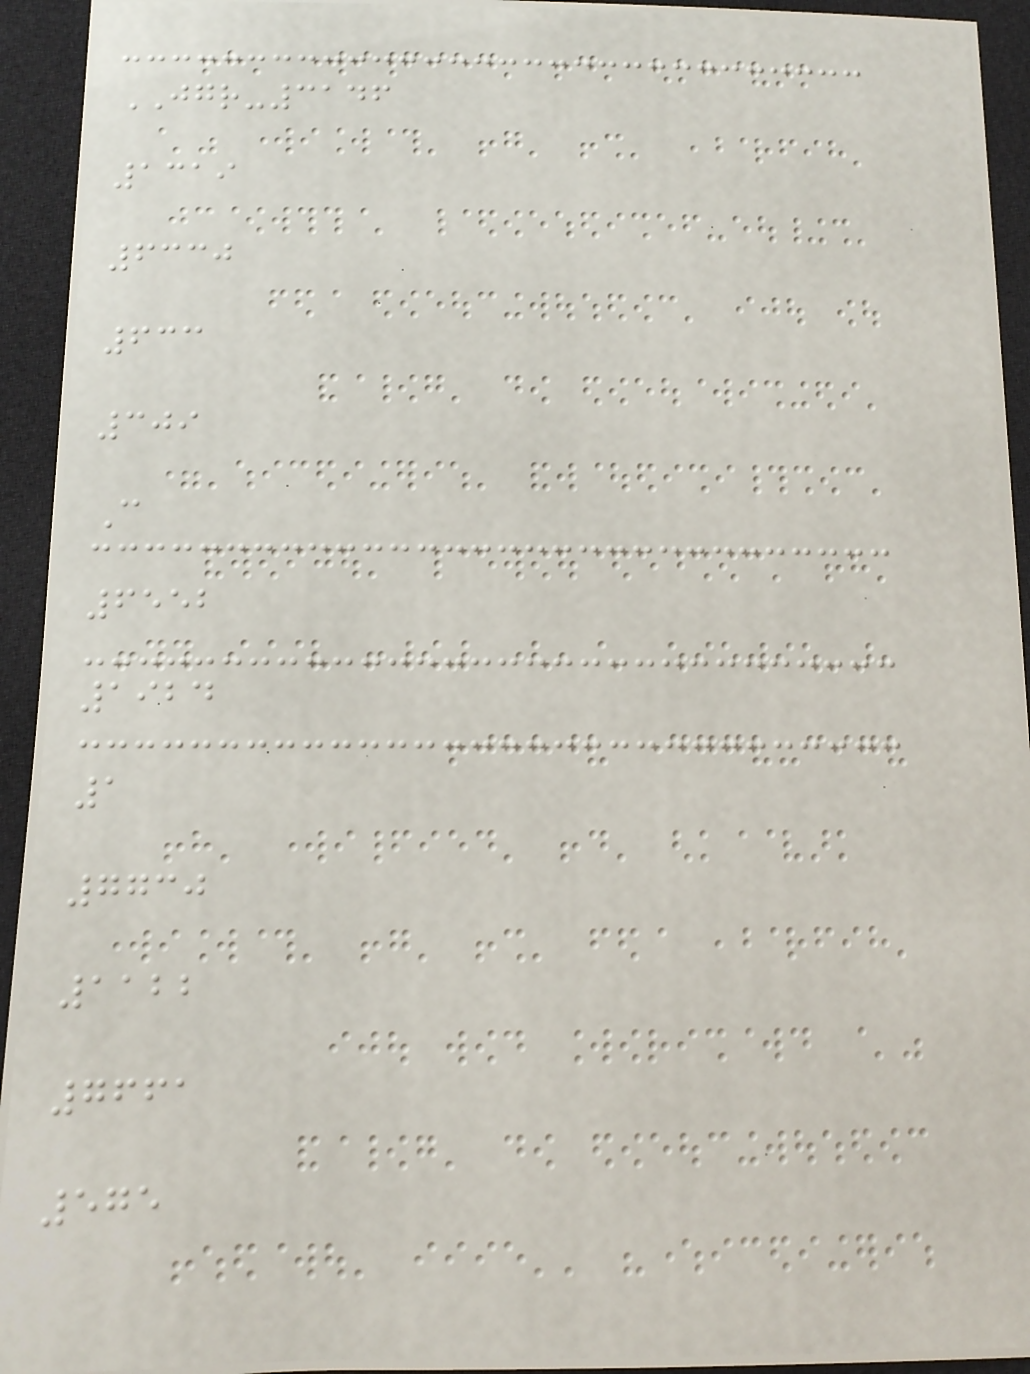JGR-3146
1319
6330
633
309
C
6552
1924
1
7730
1122
7661
575
